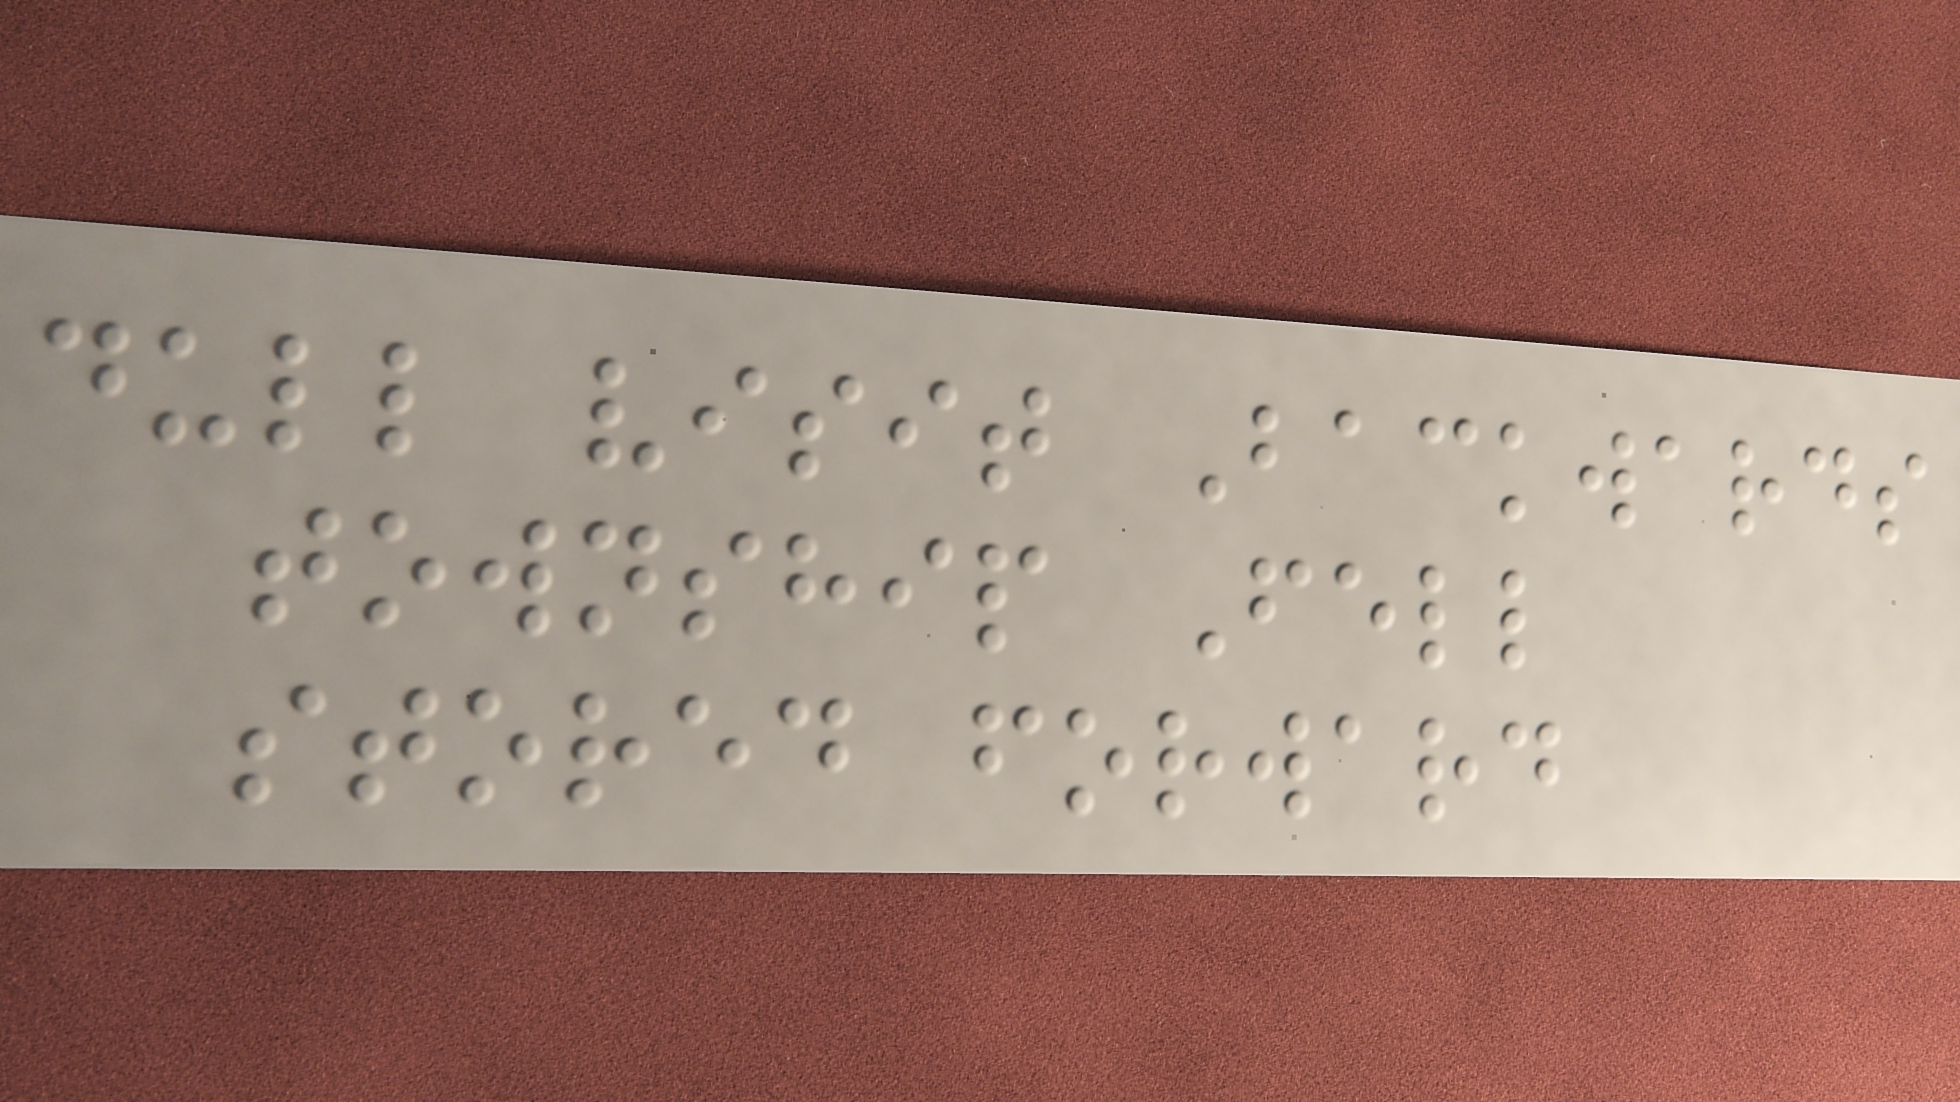dull visit Backwards
township Fell
stored forward
